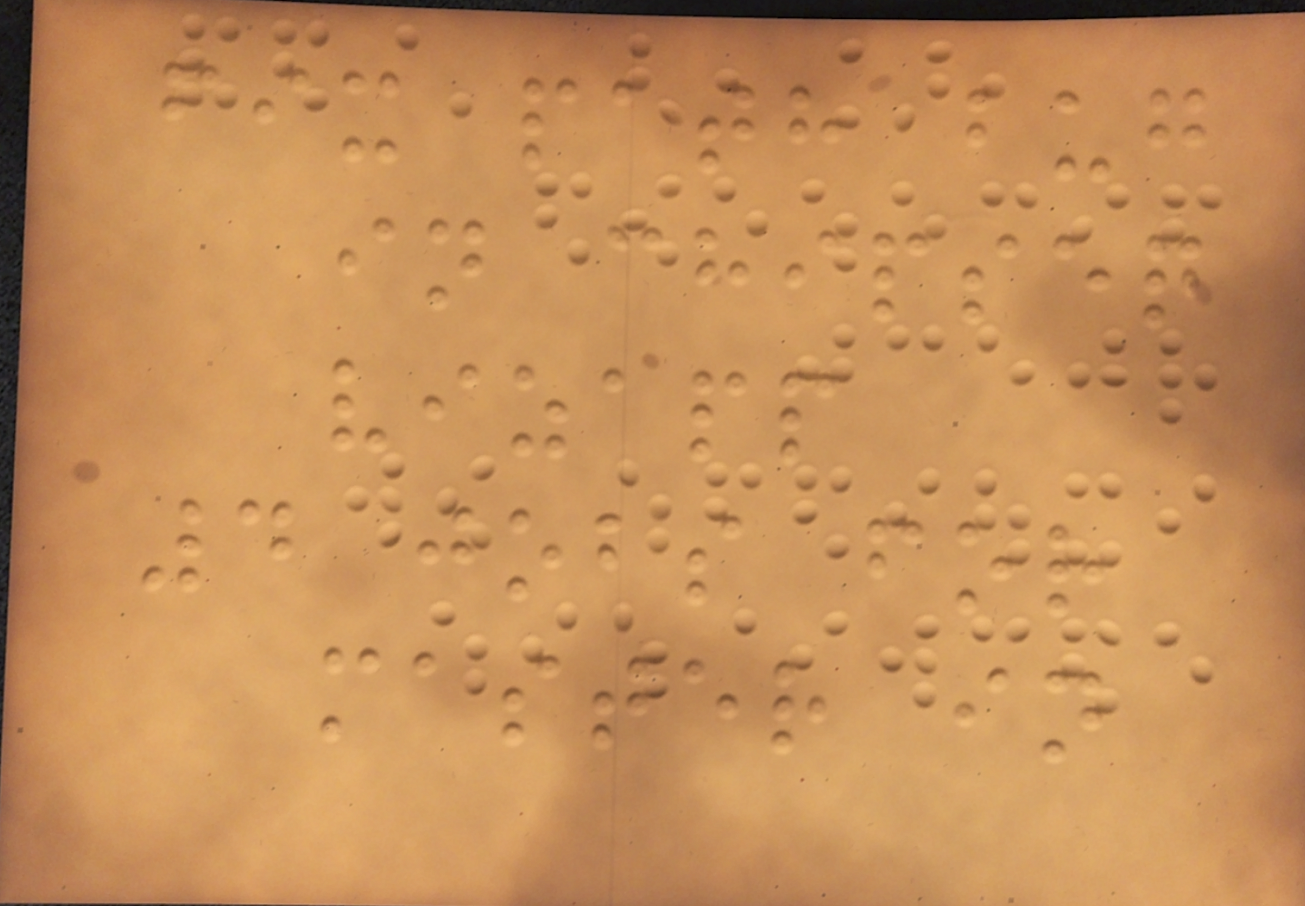fix path bug
in chipseq
vizapp
4 jobs for
master in
